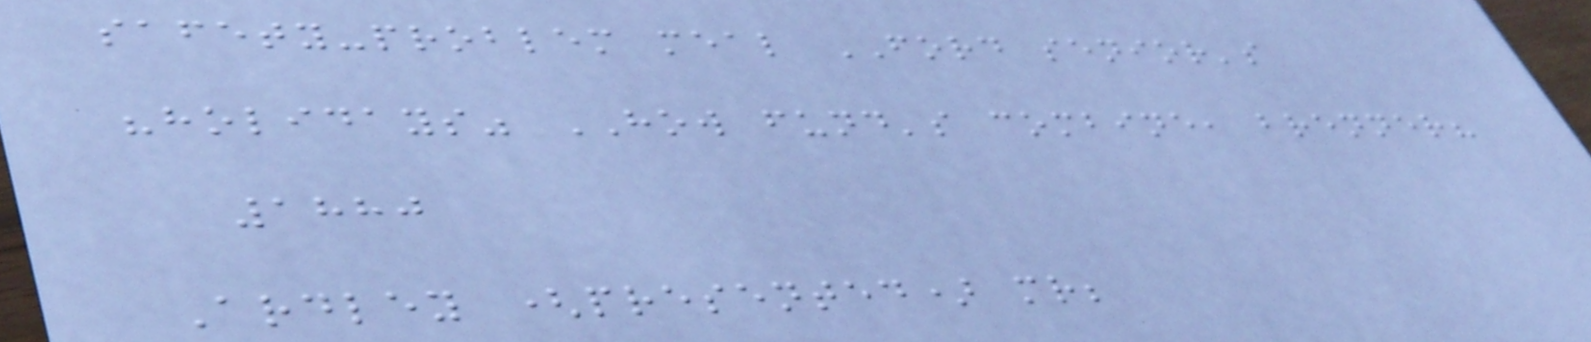safety-problem meal FORD senior's
"holidays" HOW fund's combine, brenner?
1880
Ardley (presented) mr;
